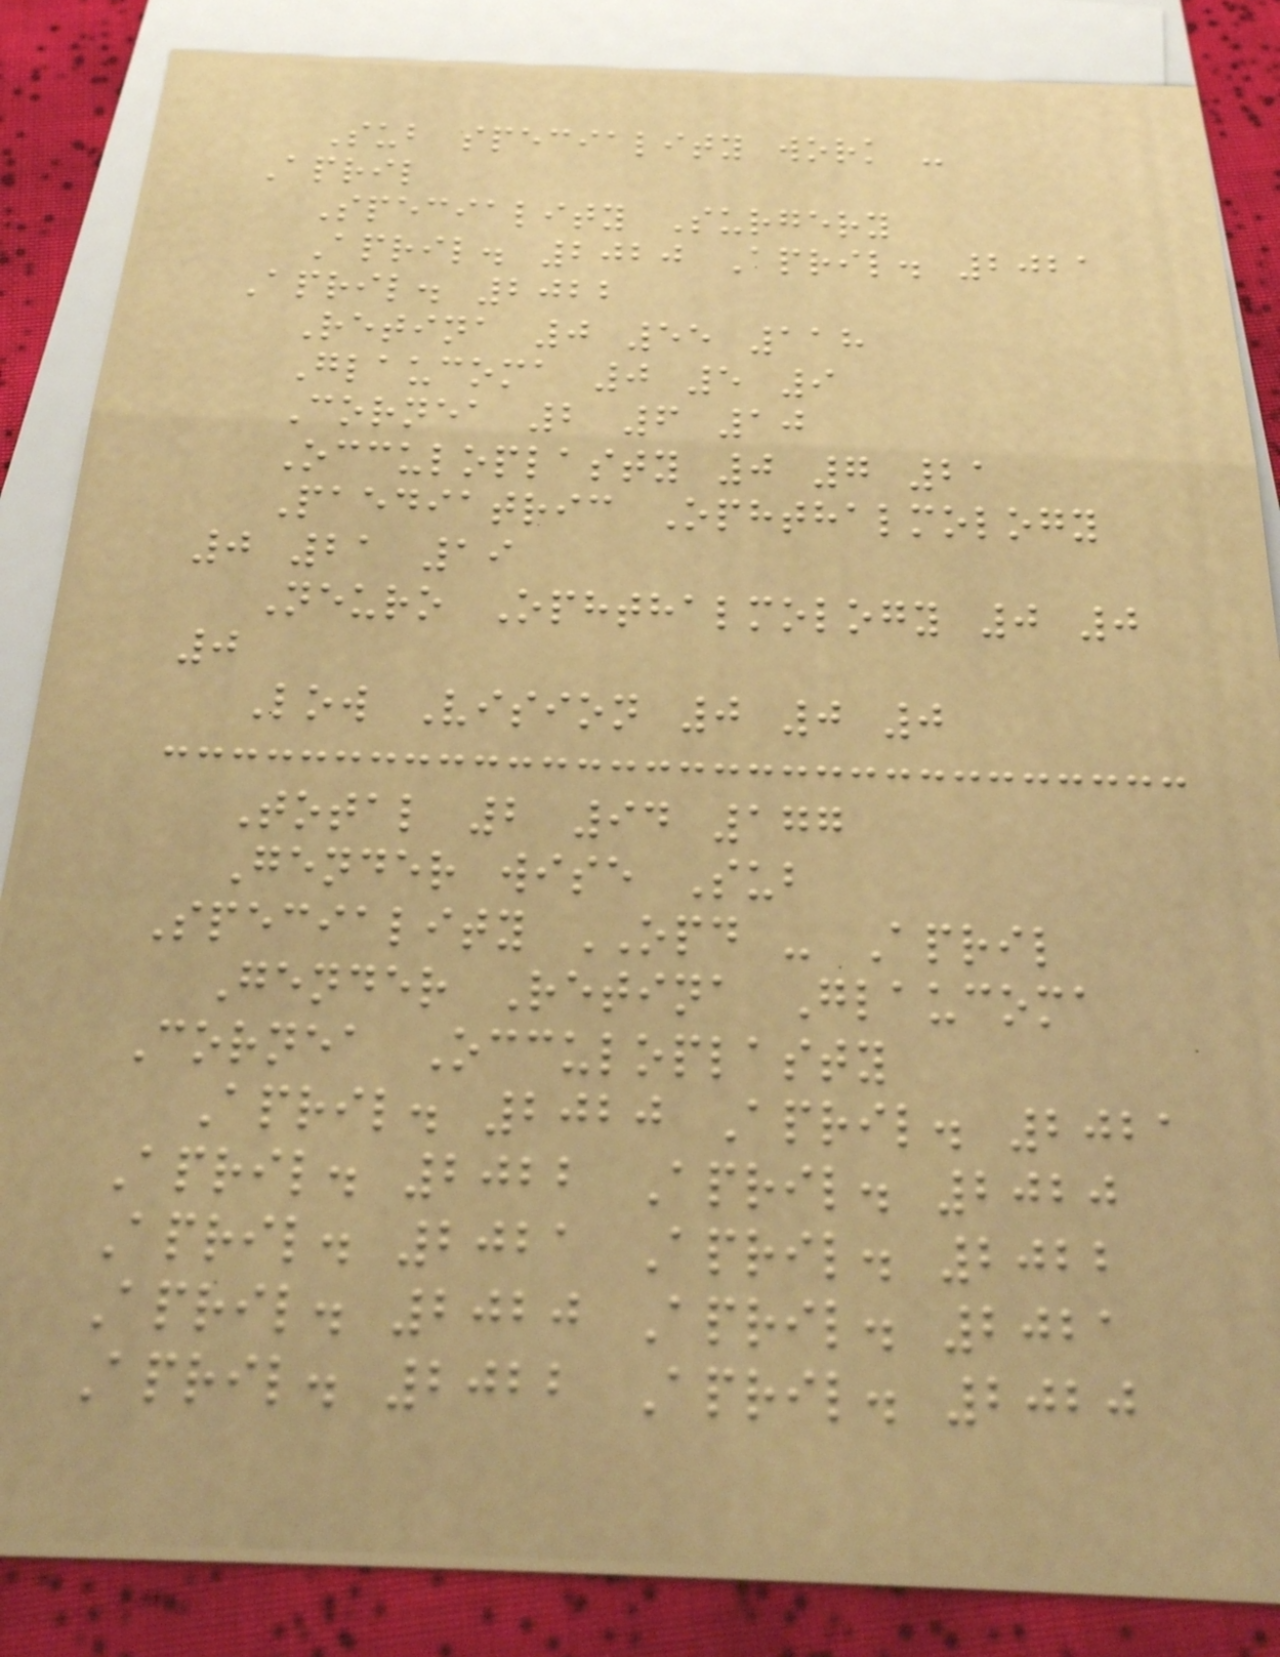Sub speciality work -
April
Speciality Surgery
April. 2020 April. 2021
April. 2022
Retina 0 55 118
Glaucoma 0 5 9
Cornea 2 6 10
Occuloplasty 0 7 21
Paediatric Ophthalmology
0 21 19
Neuro Ophthalmology 0 0
0
Low Vision 0 0 0
Total 2 94 177
Gender wise Sub
Speciality OPD - April
Gender Retina Glaucoma
Cornea Occuloplasty
April. 2020 April. 2021
April. 2022 April. 2020
April. 2021 April. 2022
April. 2020 April. 2021
April. 2022 April. 2020
